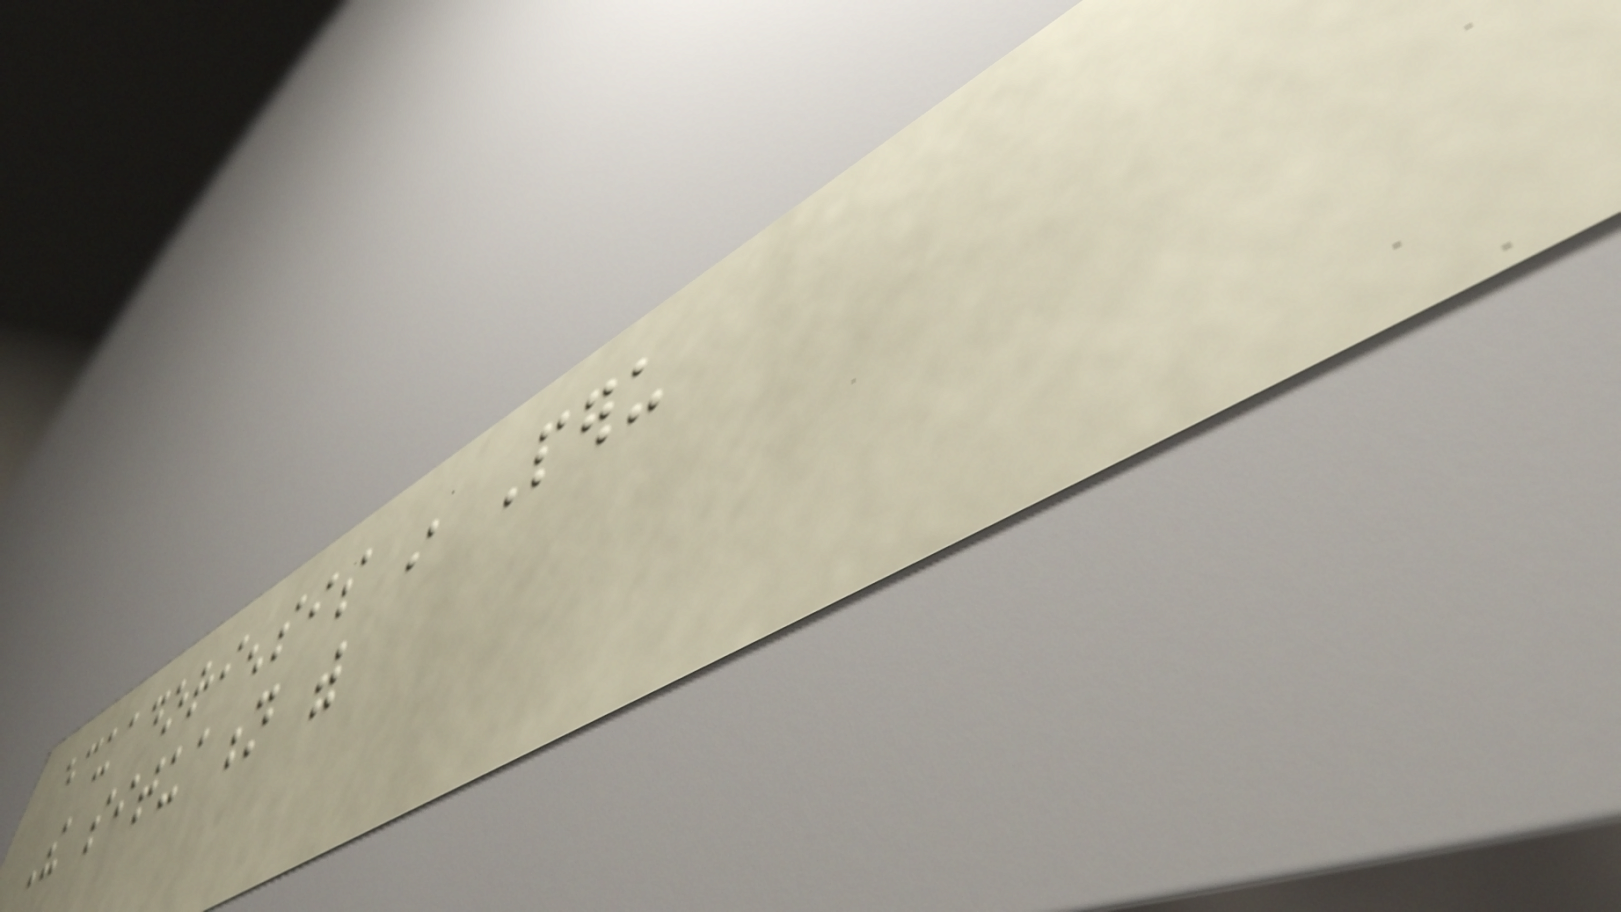ecuadoriensis in Peru
The situation with
